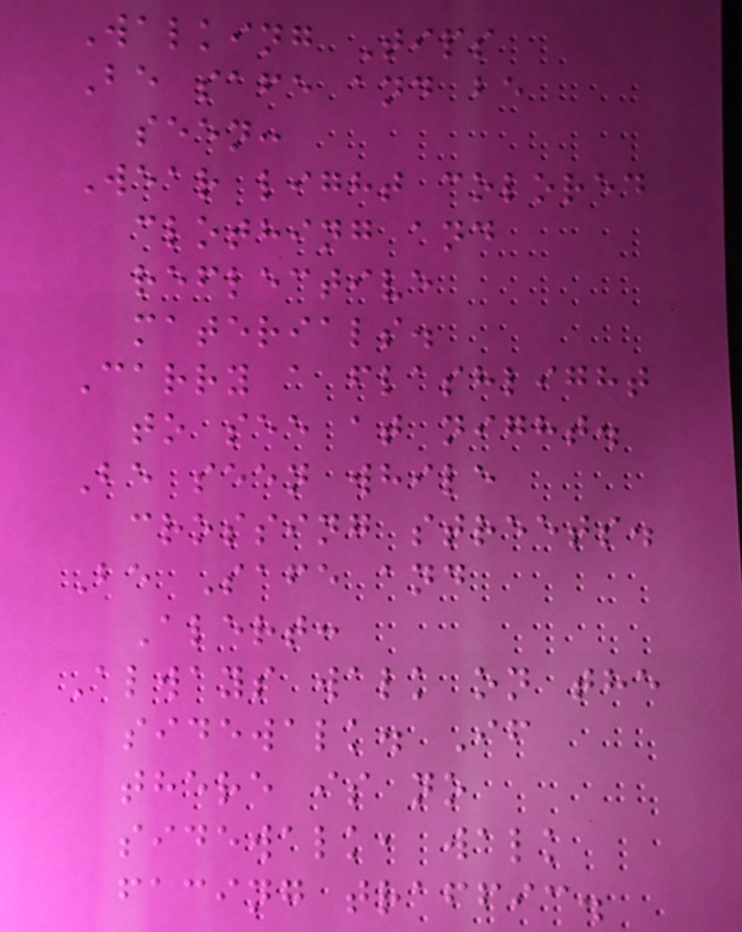Walking Tips
Be safe and be
seen:
Wear light colored
clothing and
reflective
materials.
Carry a flashlight
to see at night.
Be seen while
crossing streets.
Be Safe and
Alert:
Always walk on the
sidewalk. If
there is no
sidewalk, walk
facing traffic.
